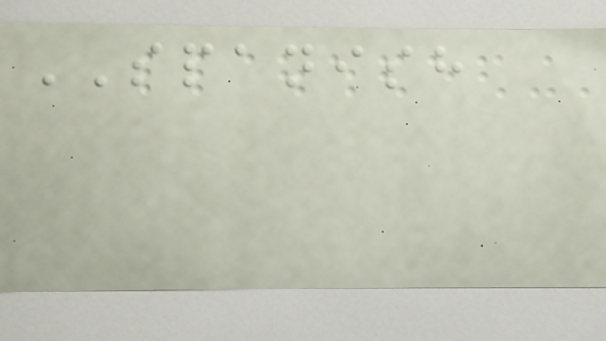SPANISH
